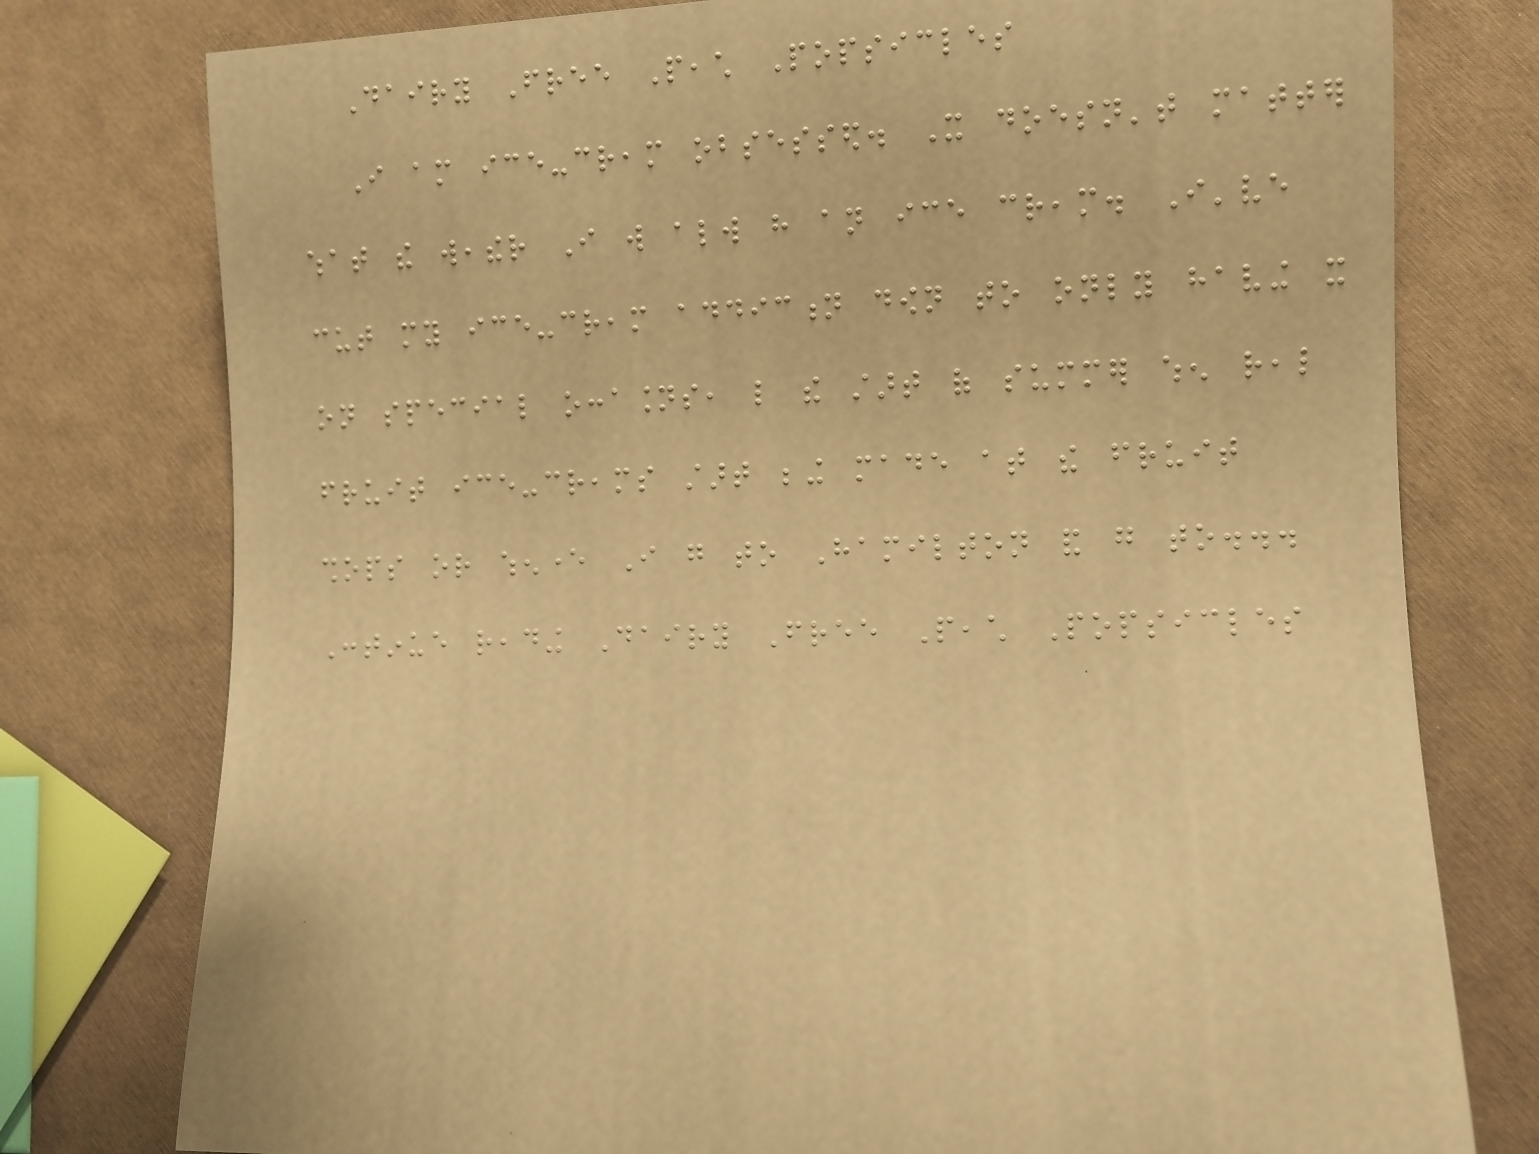Dairy Free Peach Popsicles
I am ice-cream obsessed. It doesn't matter
what the weather I will always have an ice cream. I've
cut my ice-cream addiction down to only having it
on special occasions, like the start of summer when real
fruit ice-creams start being made at the fruit
shops or whenever I go to Hamilton and go to...
Continue reading Dairy Free Peach Popsicles
